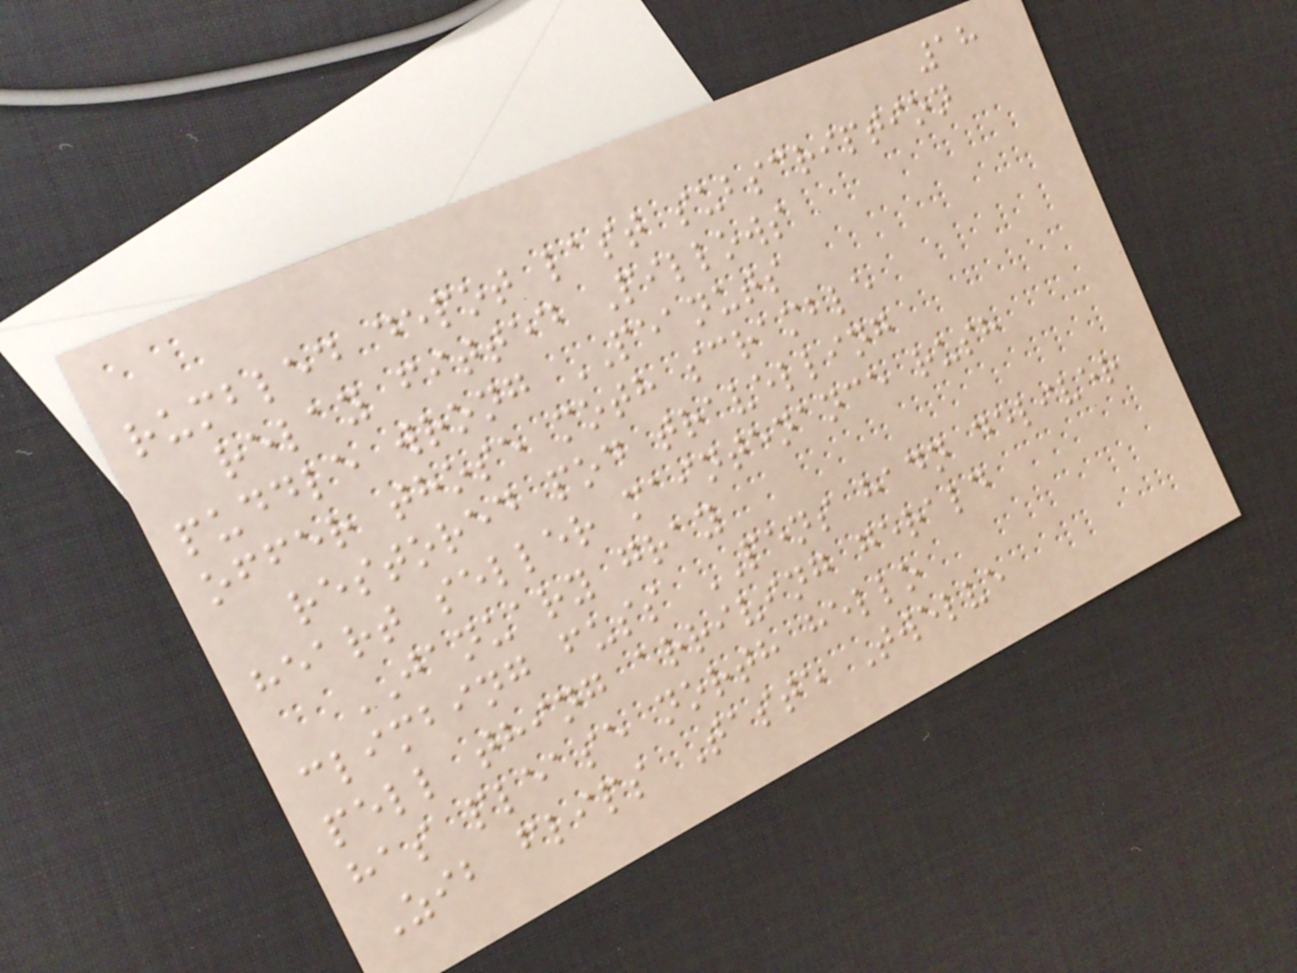18
rumbled depot last subscription
relay fitted Pillows
puddle wrong PEANUTS
offer those moth scramble
restored pod travelling
heart seller maintenance rush
JANUARY gray
climbing fuss PENS hadn deliver
pell thing arriving gerald
has please north hello
Zib flips Taste Twelve
